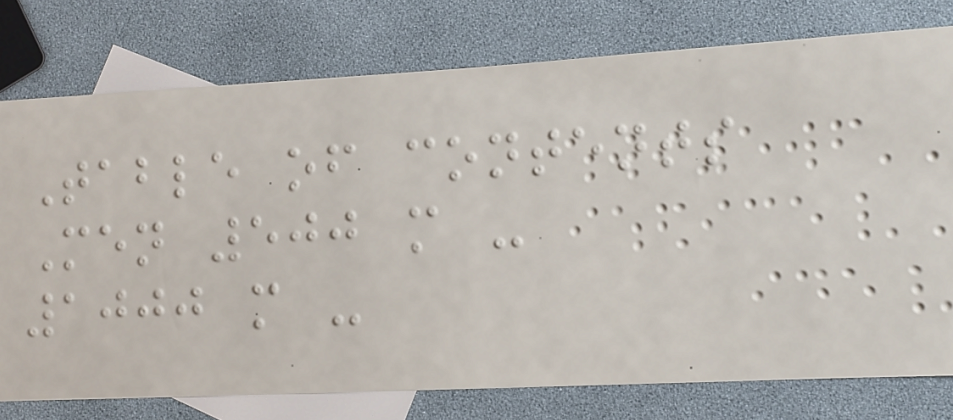Table of contents
Men 500 m -
1000 m -
